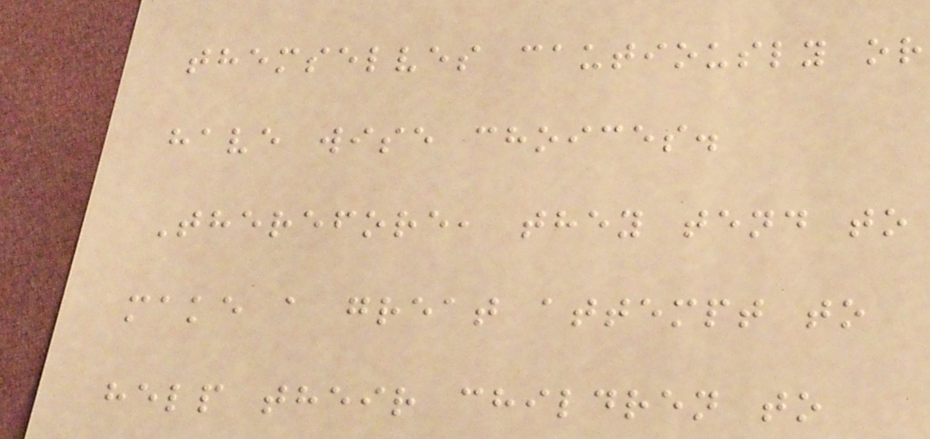themselves cautiously or
have wise choices.
Therefore, they tend to
make a great attempt to
help their children to
